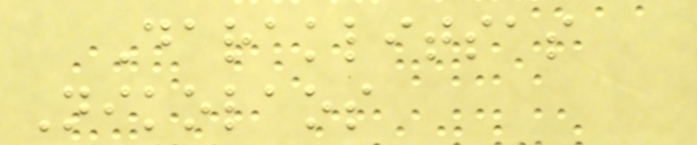Daraklitsas
Nikolaos
